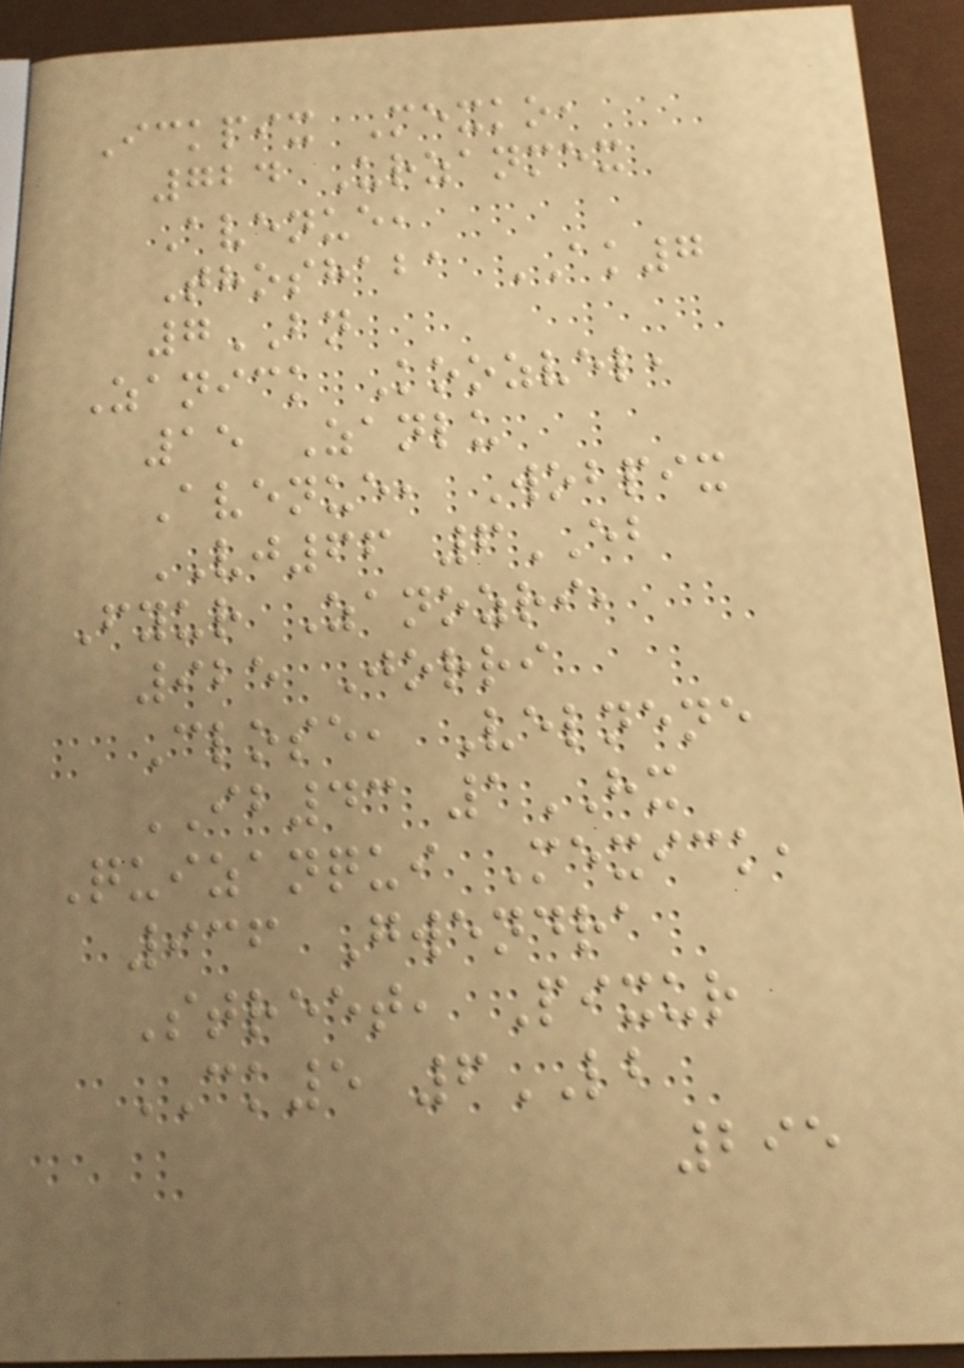Ickpix Mexko,
724 Urzanmex
Avenue,
Thoshaba AK7
7BN
Zanick Koozvel,
15 Zanlu
Avenue, Wobpix
VJ66 6EB
Fyur Zanozri,
925 Jorri
Close, Velnene
IB43 1HX
Quizanqui Mexick,
936 Gwendra
Street, Pixur
CK5 6LB
295
